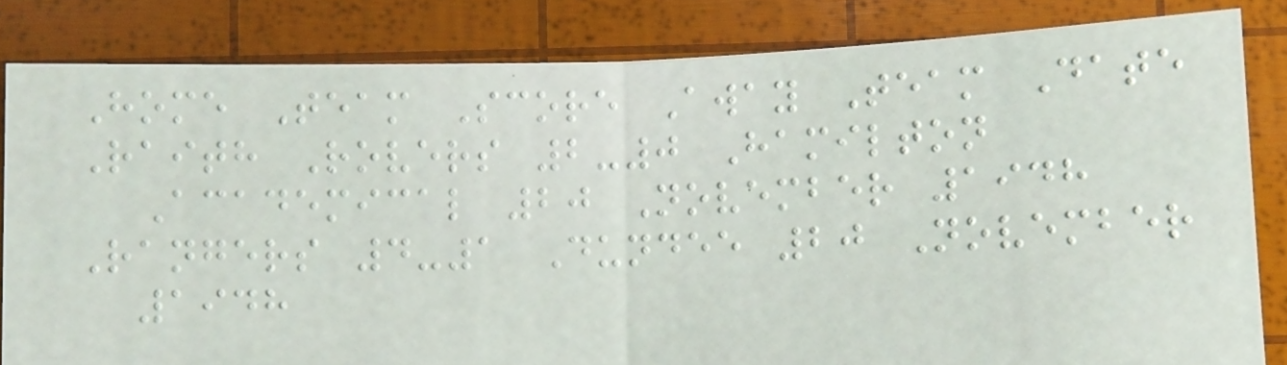Home Team Score Away Team Date
Raith Rovers 2-0 Hamilton
Academical 20 November 1948
Rangers 4-1 Dundee 20 November
1948
